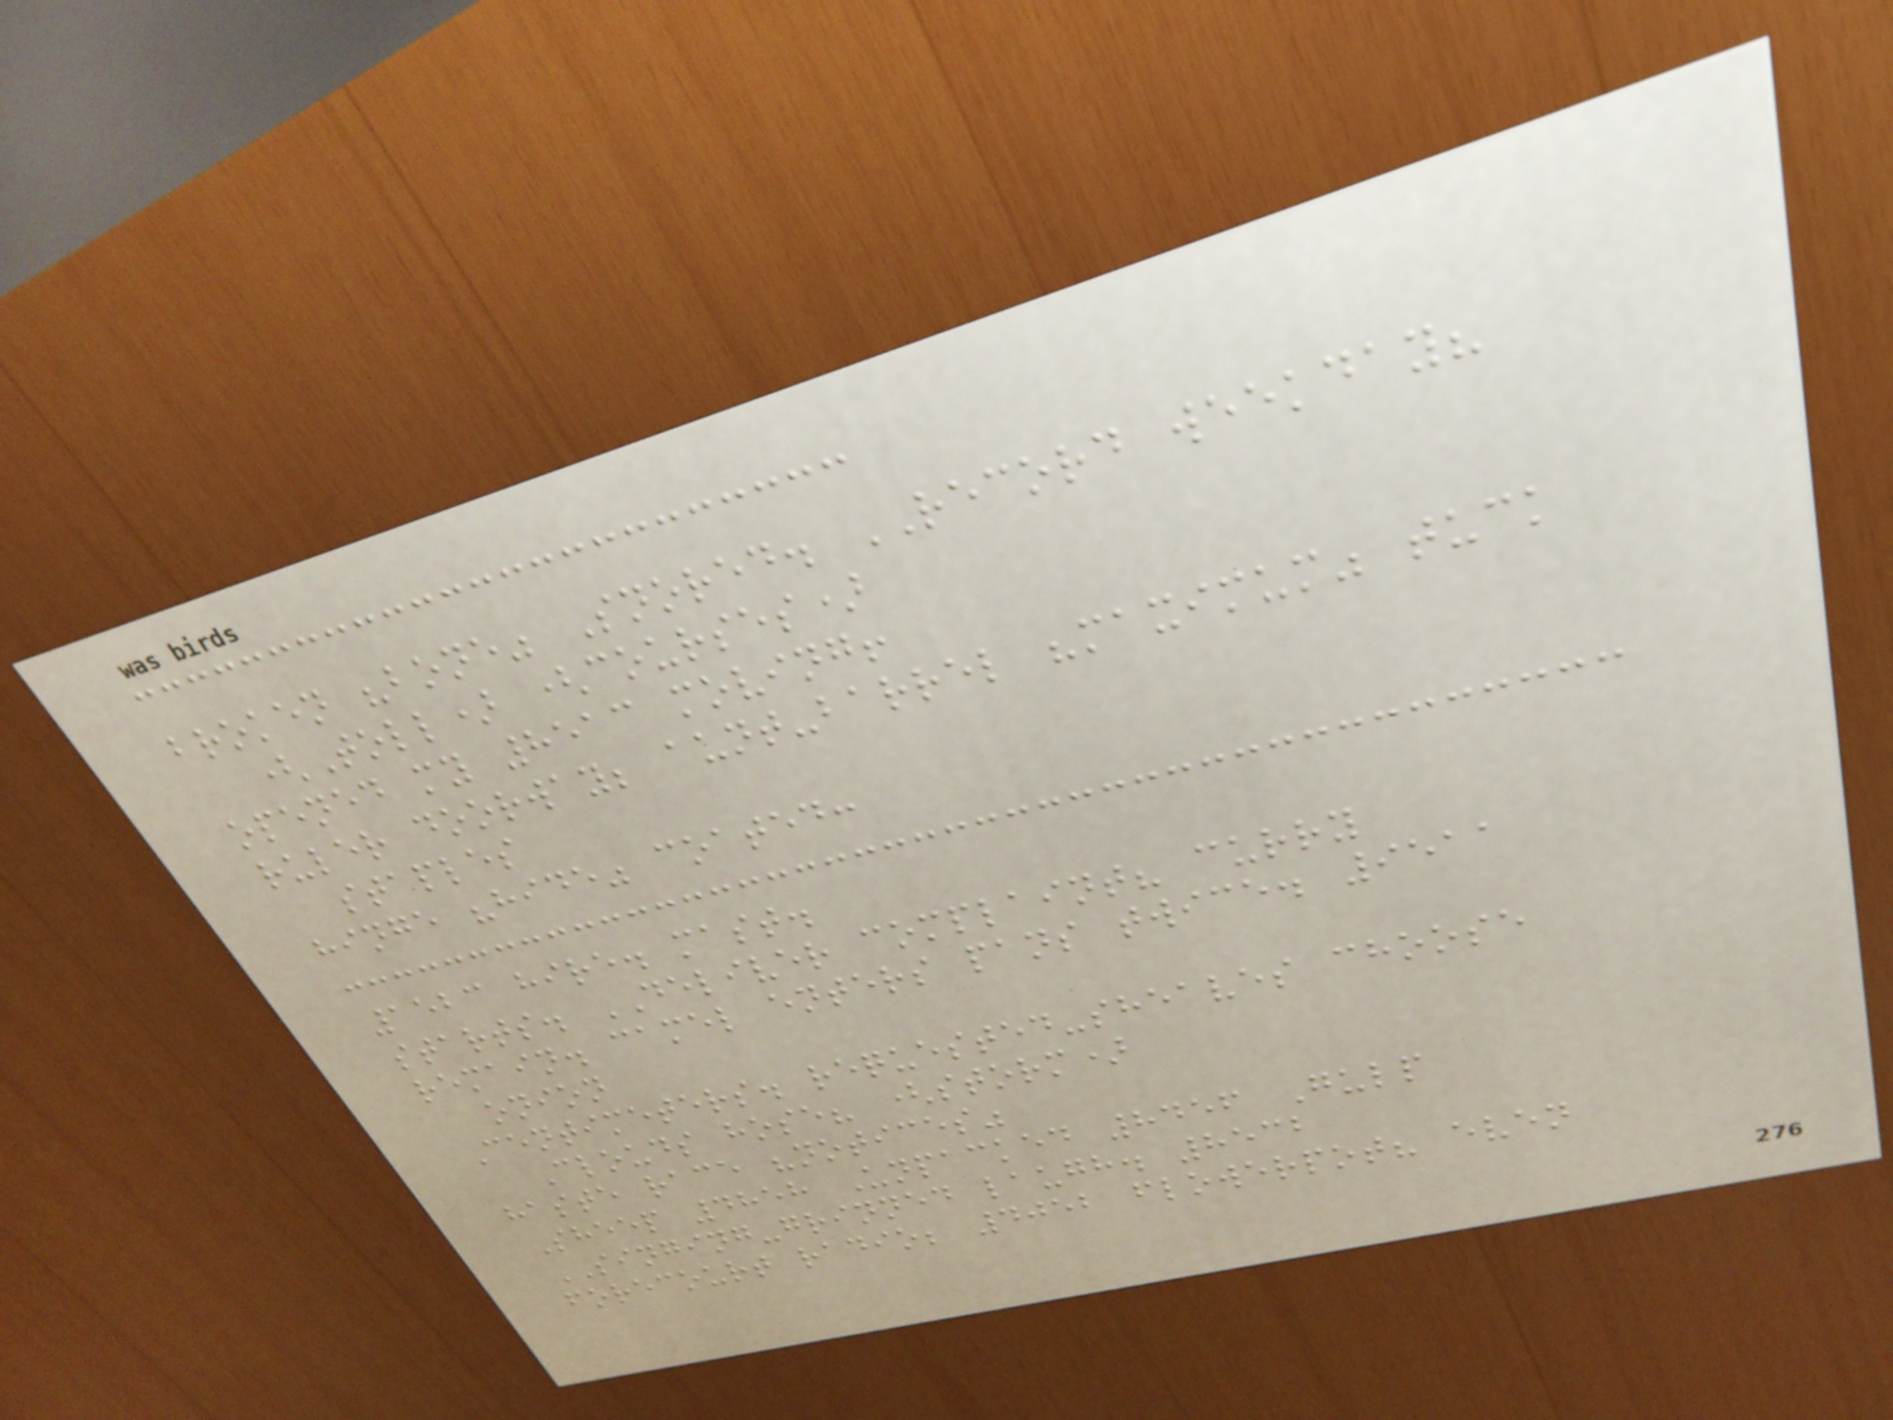broken "bone" Snored. RECORD weekday?
(Toll) (courses)
opened my 8513 moving!
ruler doorway; aunt-barrel "maximum" tuck
staples
hinge "hide" coated:
1523 hire. mast.
starts. DELIVER complaint? curry
remain. camel enters pans twice. 9511
onion
Centimeters. requested-sheaves choose
Clouds hose? (storm)
haste race "notices"
Sheep 4858 Unpacked 8456 Gulp
SINGING-grinned laugh. 8532
forecourt radio; 4052 flowerpot? even
